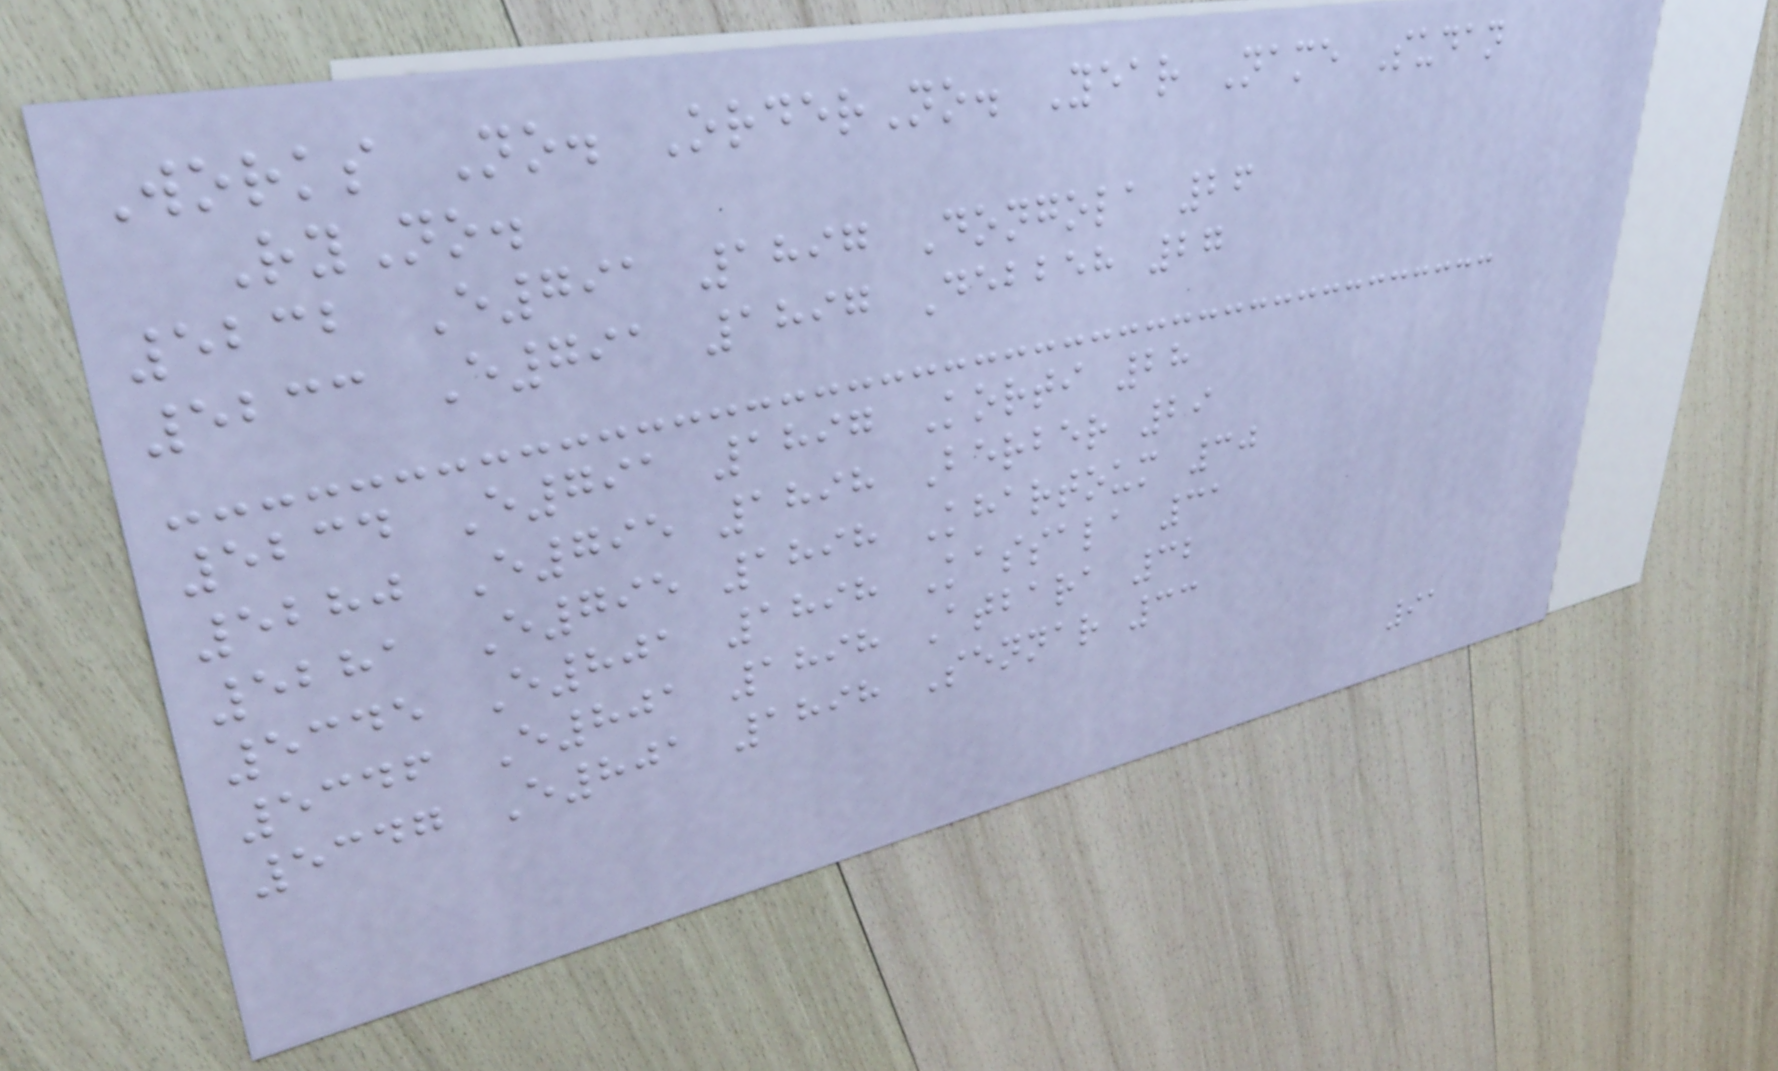Works No. OrderNo. Year Name Sudan
RyNo.
5232 E791 1897 Dongola 26
5233 E791 1897 Debbeh 27
5234 E791 1897 Korti 28
5280 E795 1898 Berber 29
5281 E795 1898 Khartoum 30
5345 E801 1898 Kassala 31
5346 E801 1898 Atbara 32
5347 E801 1898 Sennar 33
91
